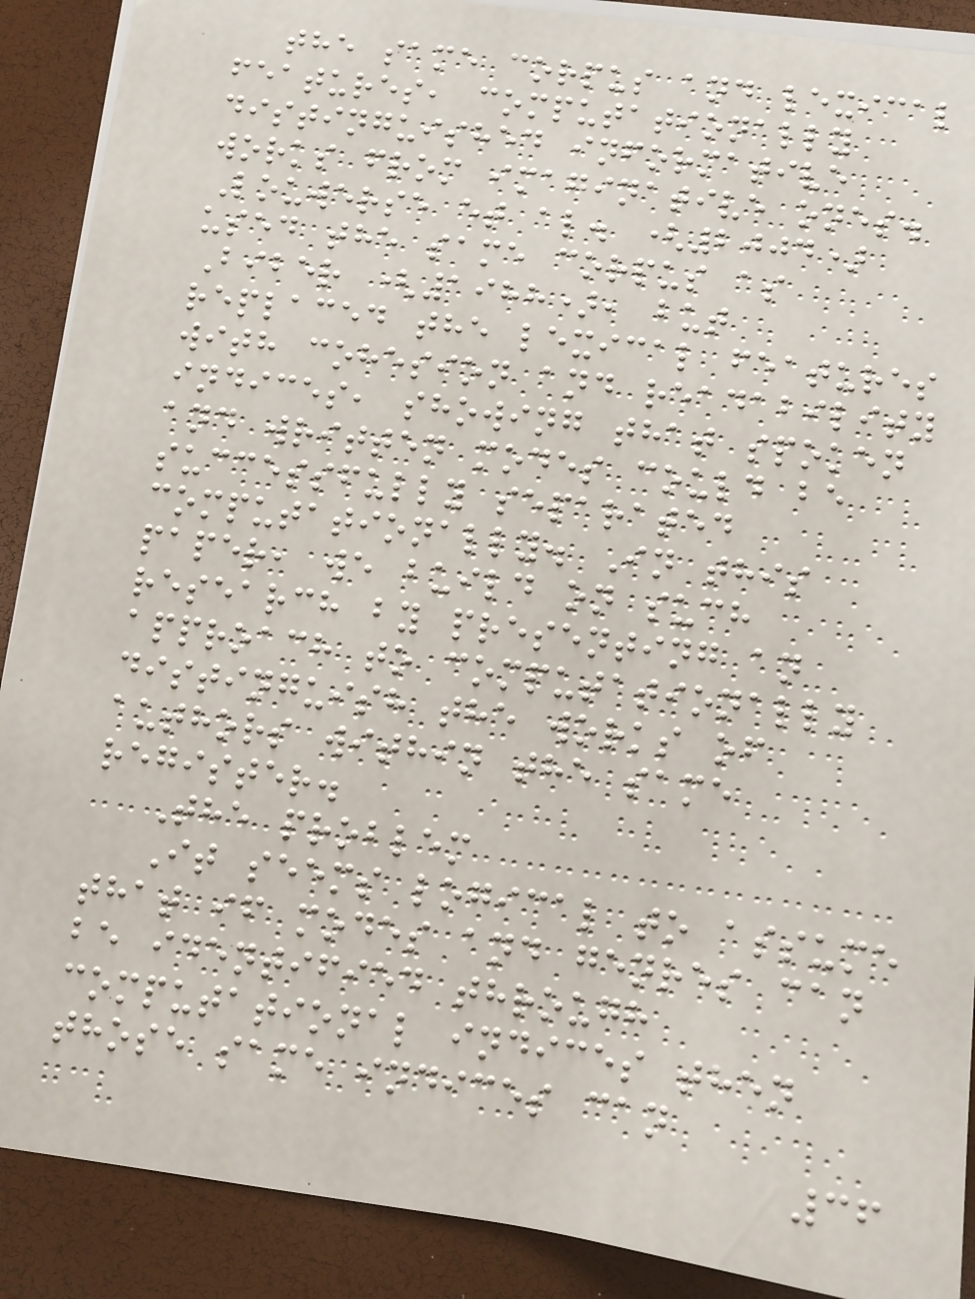the same corpus and lexical
features, computationally
distinguished informative
works from imaginative ones.
Louwerse et al. (2004)
used the same corpus as
Biber (1988), but
replaced the lexical features
with cohesion and readability
indices, showing that spoken
and written modes could be
successfully separated
computationally. In this
paper, we build on such
research by presenting an
approach to computationally
distinguish the works of
authors within the same
register.
The problem
It seems logical to assume
that if modes and genres can
be identified through
computational indices then
those same indices can
36
